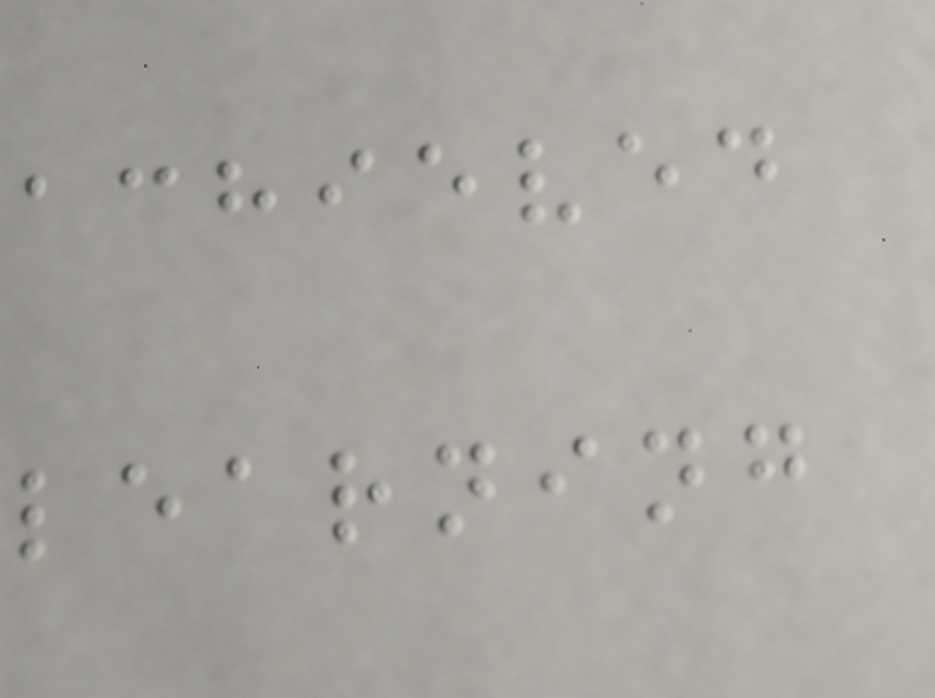achieved
learning
